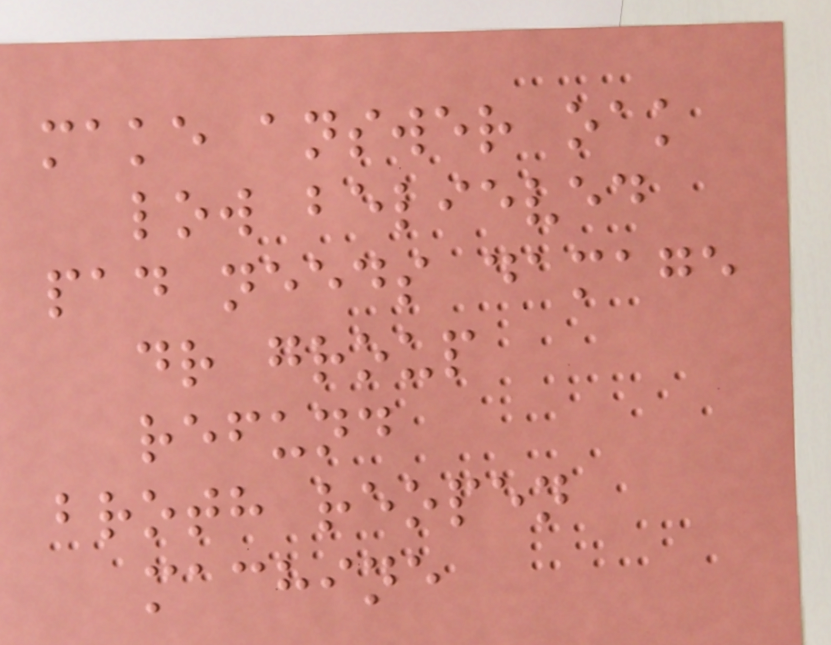make answer oak
low believed
pad needs damage
dr group
refund
broth reopen
machine
